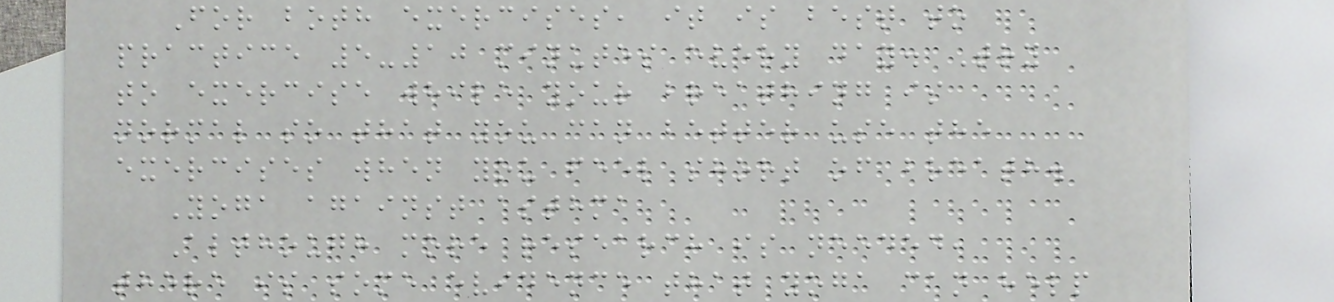For both exercises, it is best to
practice 5-10 minutes every day. Try
to exercise while your breathing is
normal so that you can better use the
exercises when you feel short of breath.
Yoga against asthma
Although more research is needed,
there is some evidence that yoga can help
